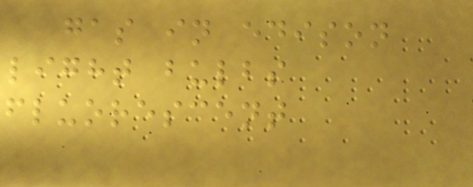gas in edison
light bulbs
fluorescent
